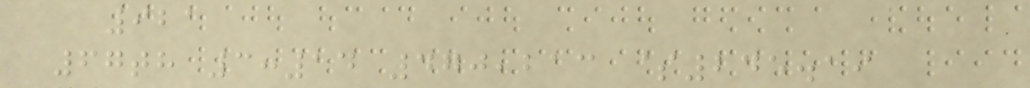921
67th 3:14 470,213 $245.19
